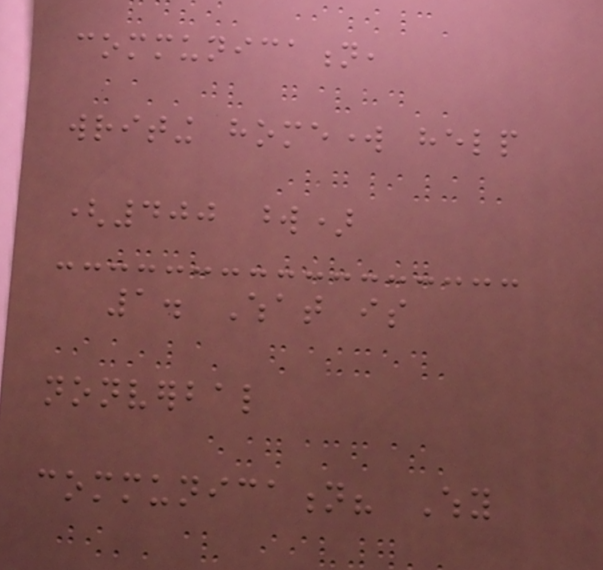communication,
writing homework help
(400 word)
1. What is
nonverbal
communication? Why
